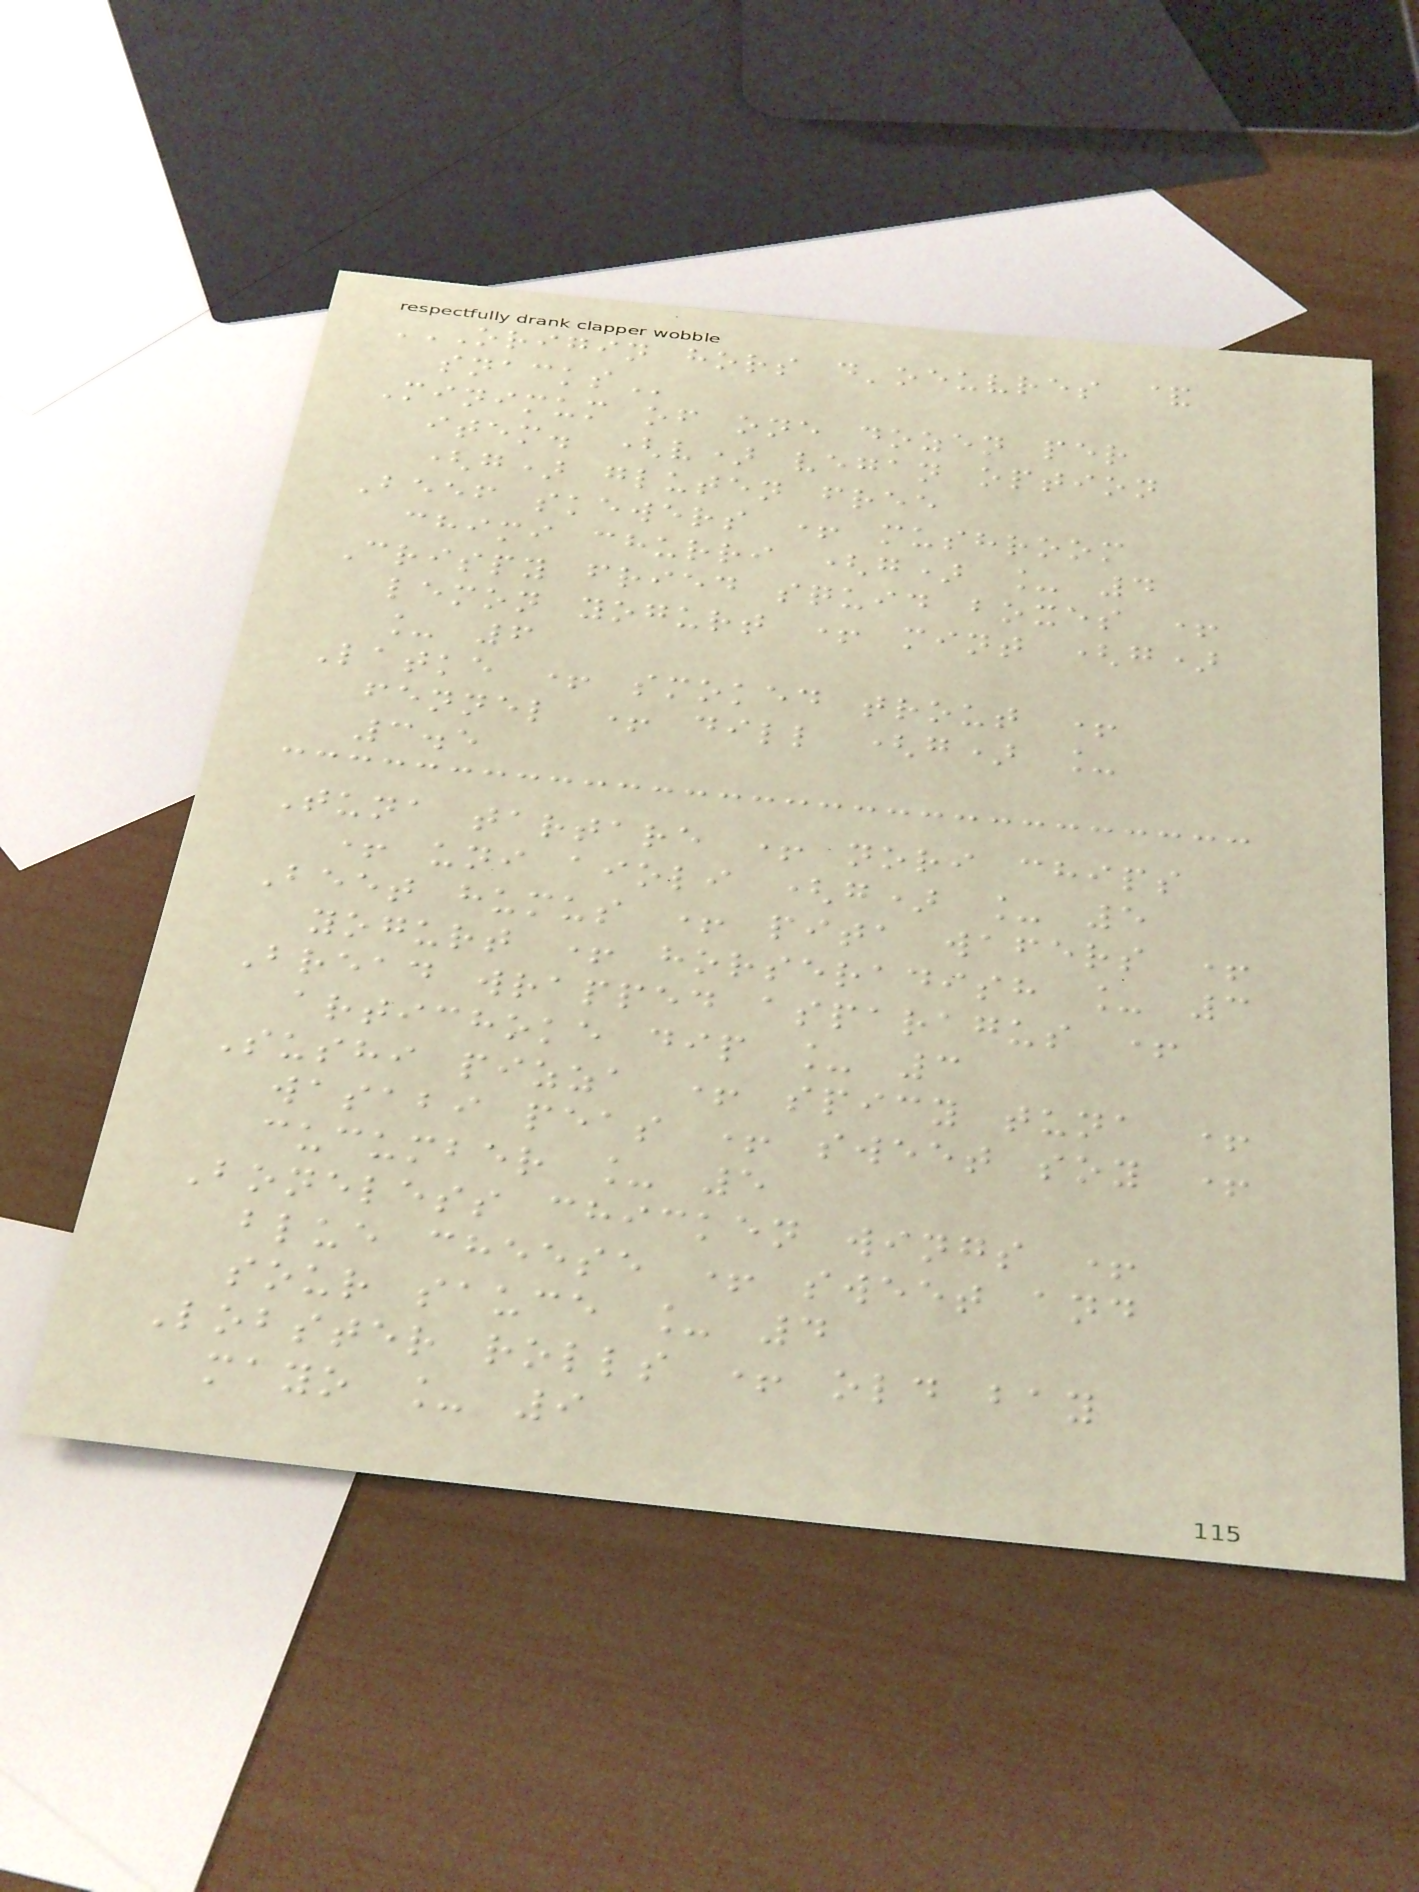ORIGIN HORS D'OEUVRES &
SNACKS
Minimum of one dozen per
item. (v) vegan option
(g) gluten free
Beef skewers + mushroom
chimi churri (g) _ 4
Crispy fried squid boxes +
lemon yogurt + mint (g)
_ 6
Latke + smoked trout +
fennel + dill (g) _
3.5
Tuna tartare + nori chips
+ uni aioli (g) _ 5
Beet humus + pita wafers +
yogurt + horseradish _ 3
Bread wrapped asparagus +
artichoke dip _ 3
Sushi pizza + spicy tuna +
wasabi peas + sweet soy +
cucumber _ 5
Boneless chicken wings +
blue cheese + sweet and
sour sauce _ 4
Lobster rolls + old bay
mayo _ 9
